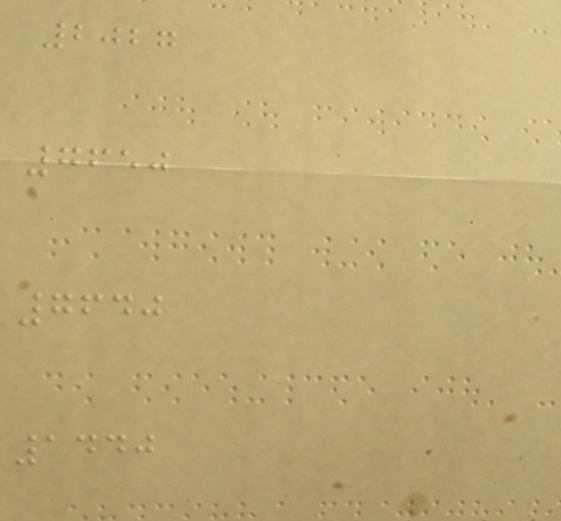2027
7650
7640
1440
